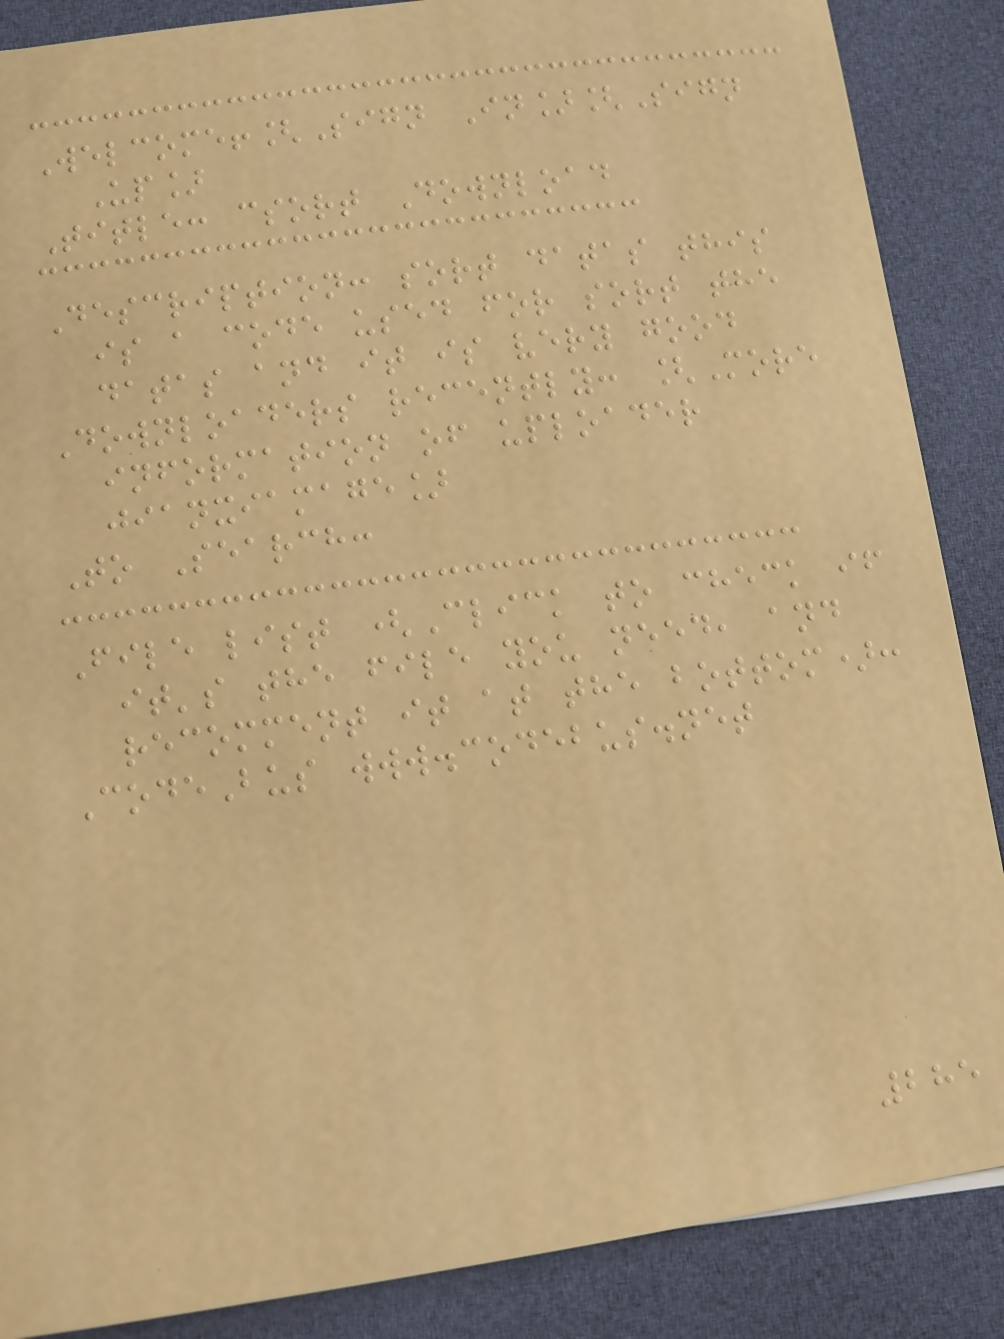Welcome![Sign In][Sign
Up]
Title: csort Download
Description: sort datas this
is a code used for sort the
datas and it is very good
Downloaders recently: [More
information of uploader
jianxiamage]
To Search:
File list (Click to check if
it's the file you need, and
recomment it at the bottom):
CodeBus www.codebus.net
285
